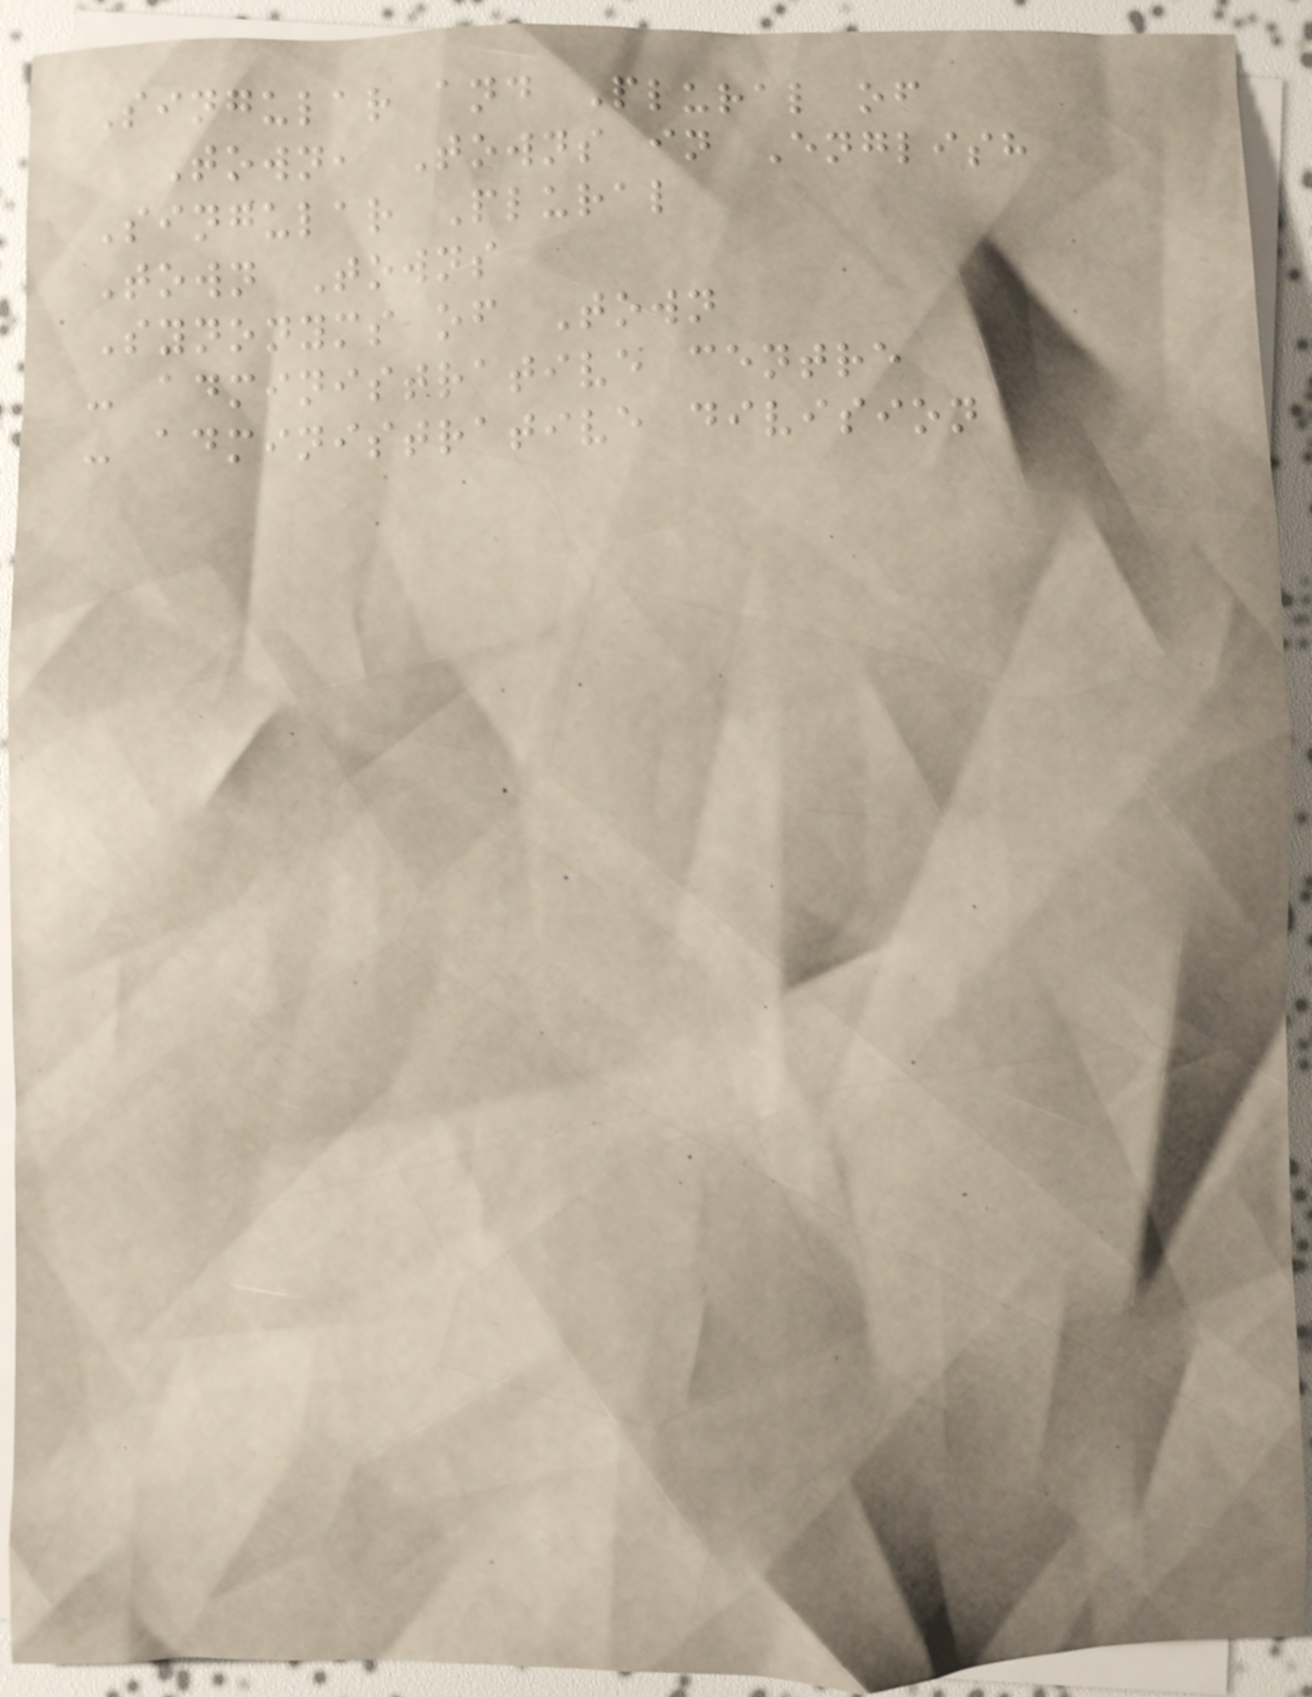Singular and Plural of
Town, Towns in English
Singular Plural
Town Towns
Synonyms of Town
- administrative centre
- administrative division
